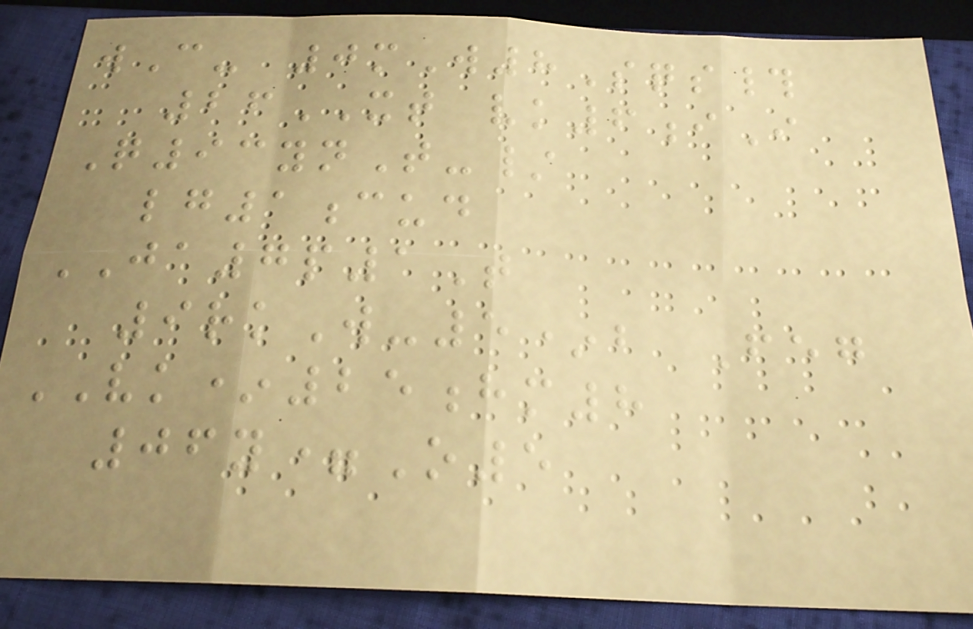wC- 0mW8Sqs#
26XT vk6iI
Q93ynT-/
lg1cud
JA7p1T
9rkW-5*b Feg
VK*25hm8
06y=O5
